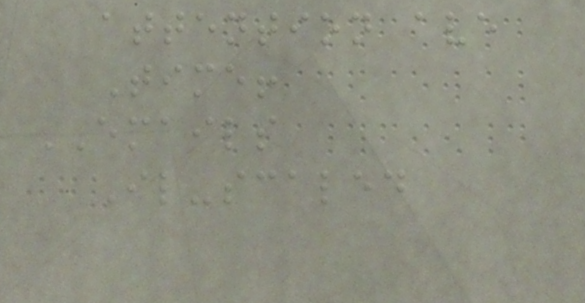attention ave
Time!
EMAILS
Il-scaled
